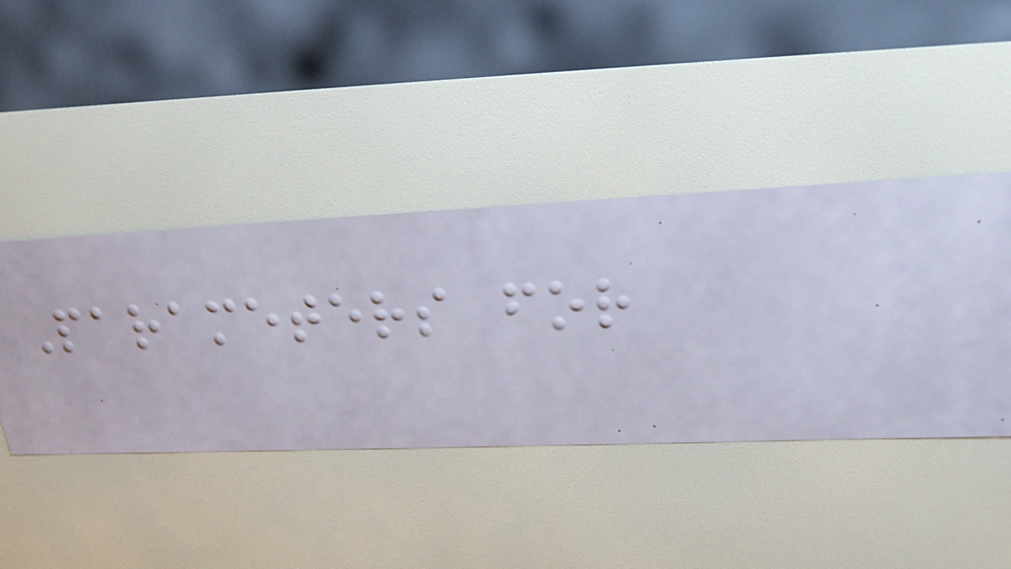Parameters for
